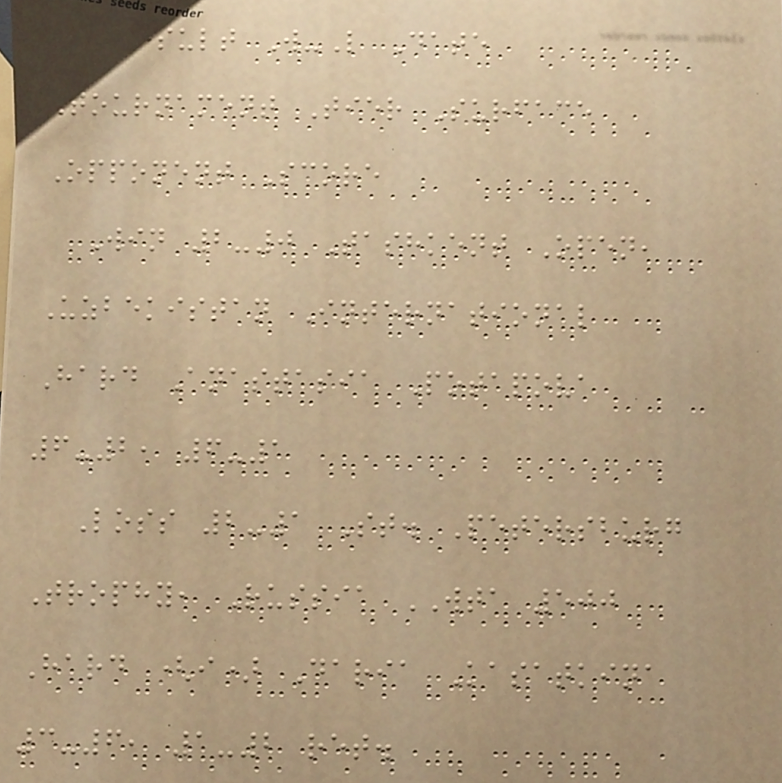Result W-L Date
Tournament Tier Surface
Opponent Score
Win 2-0 Tashkent Open,
Uzbekistan International
Hard Anastasia Potapova
6-2, 6-1
Loss 2-1 St. Petersburg
Trophy, Russia WTA 500
Hard (i) Daria Kasatkina
3-6, 1-2 ret.
